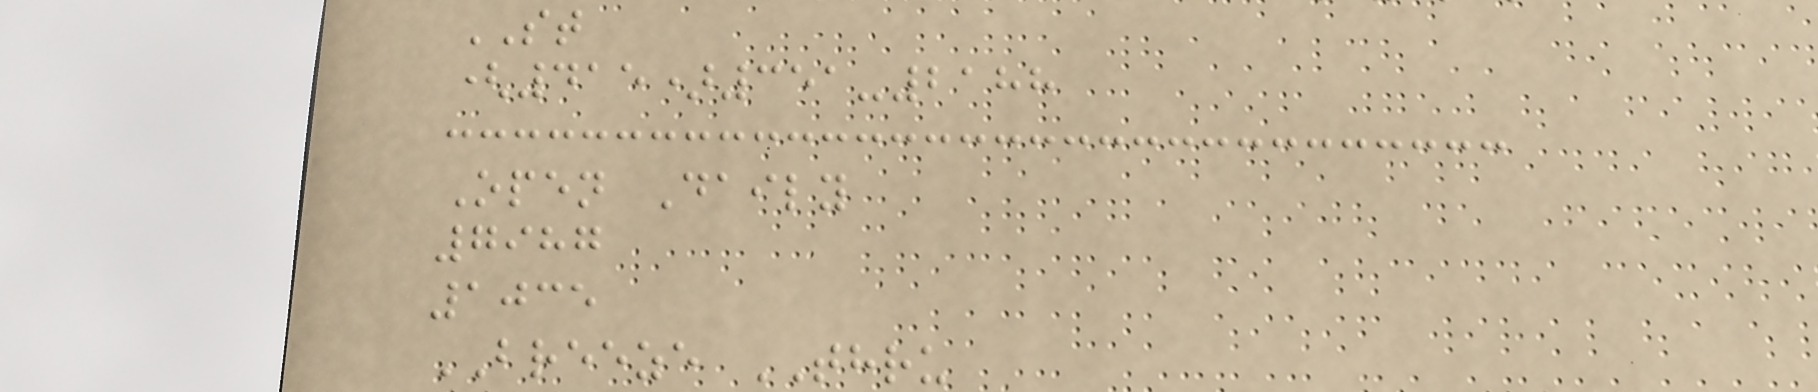ST
(415)351-2188
Open Daily
7987
1035
BREEZE THRU
